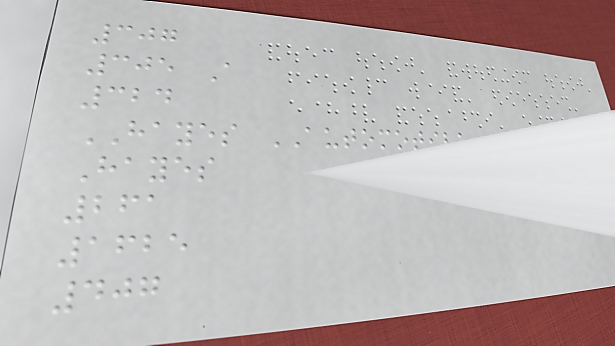307
305 A
324
HAYES AUTOMOTIVE
Hayes
261
1625
407
